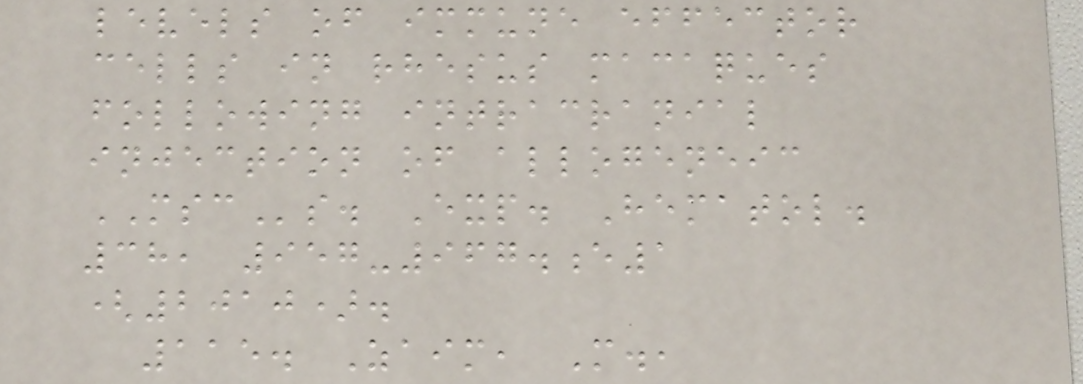levels of immune effector
cells in rhesus macaques
following intracranial
injection of allogeneic
MSCs. Exp. Hematol.
38, 957-967.e1
(2010).
115. Zaim, M.,
